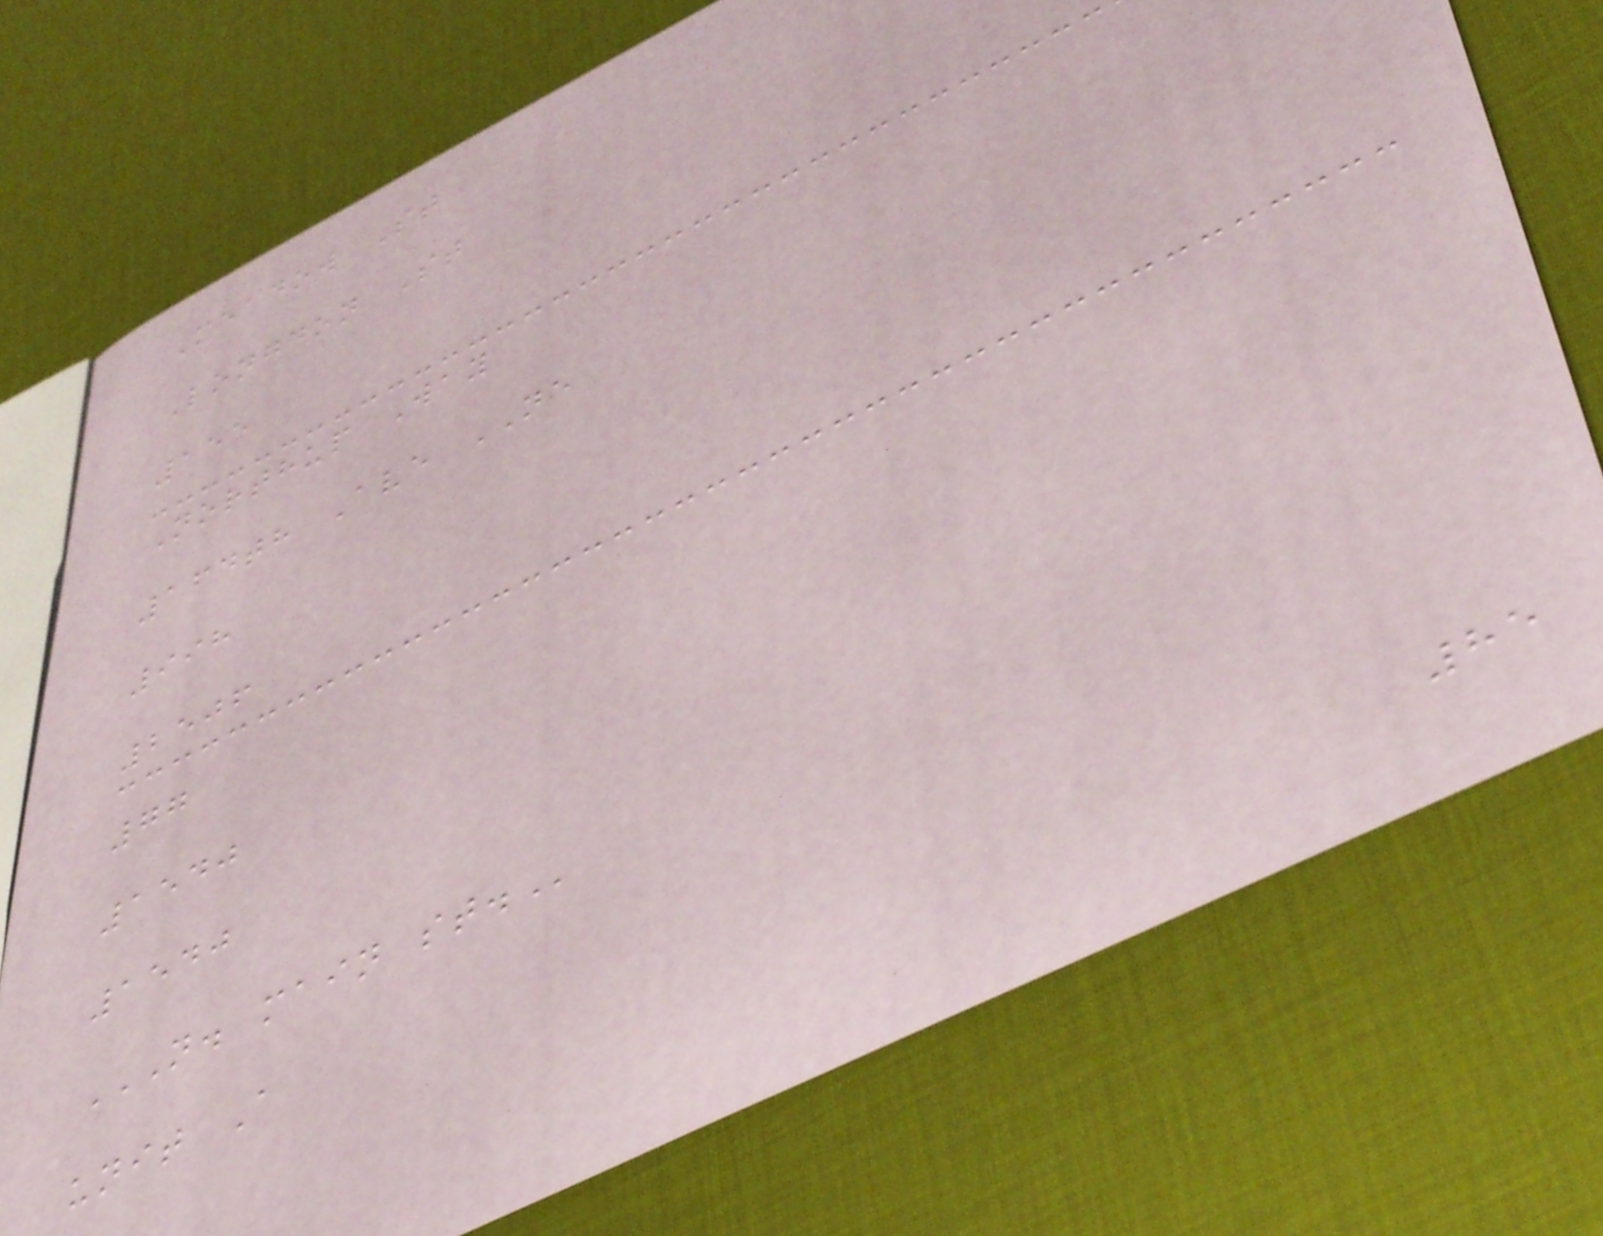Meadow St
Longdon St
155
Northup Way
164th Ave NE
998
2506
77
1540
1540
N. MAIN ST.
unit A
85
